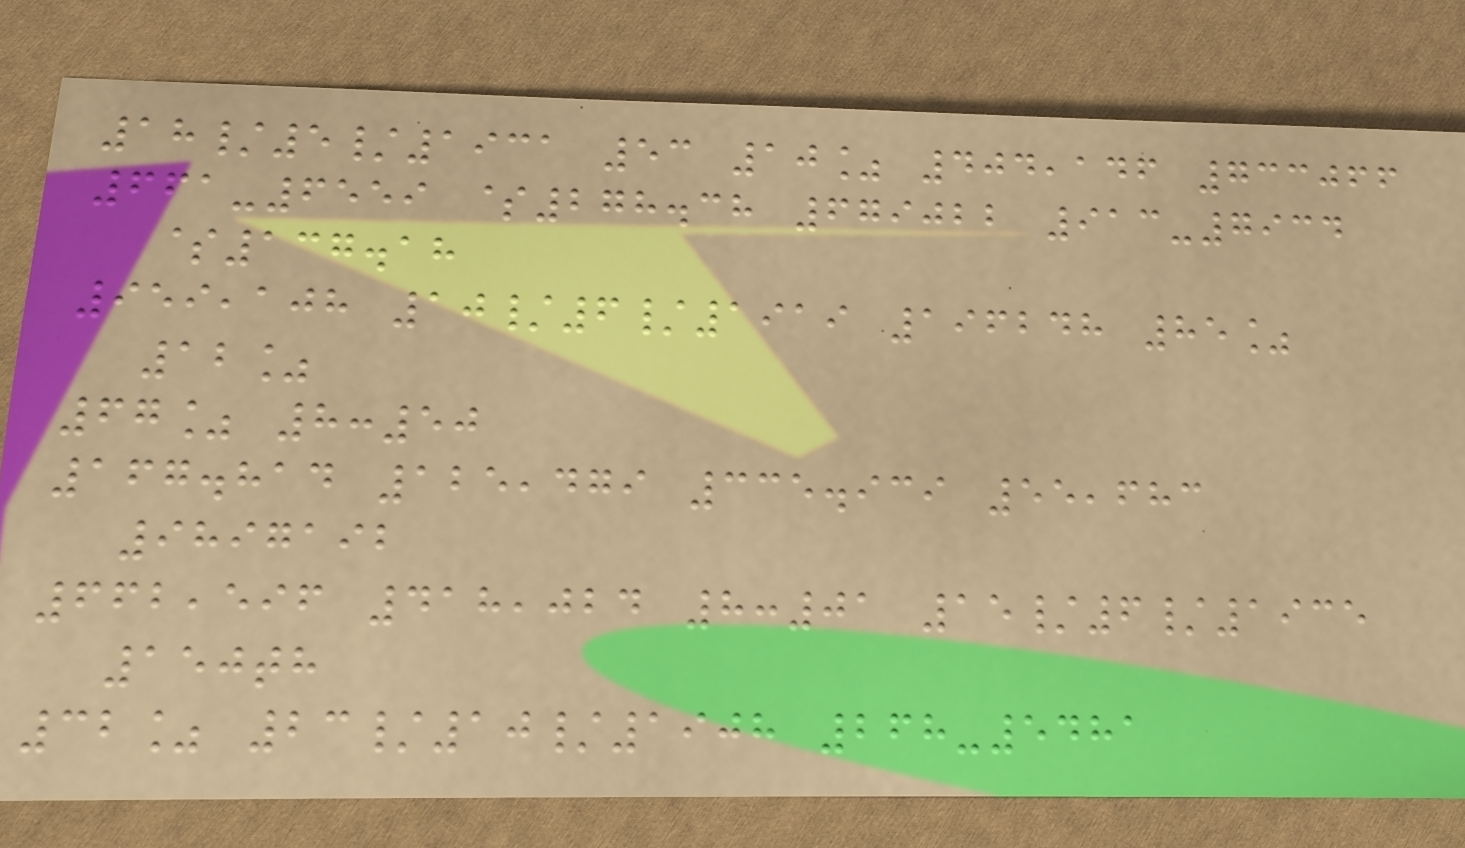18/5/1931 53 10% 404,146 733066
661-6559 $278.38 679022 913-7934
$137.18
959,108 10/6/1919 196248 85%
12%
67% 8:50
167.814 125,479 335.939 55,683
9897192
662,596 418,024 8:01 15/6/1935
150th
32% 23/10/1908 268-5481
